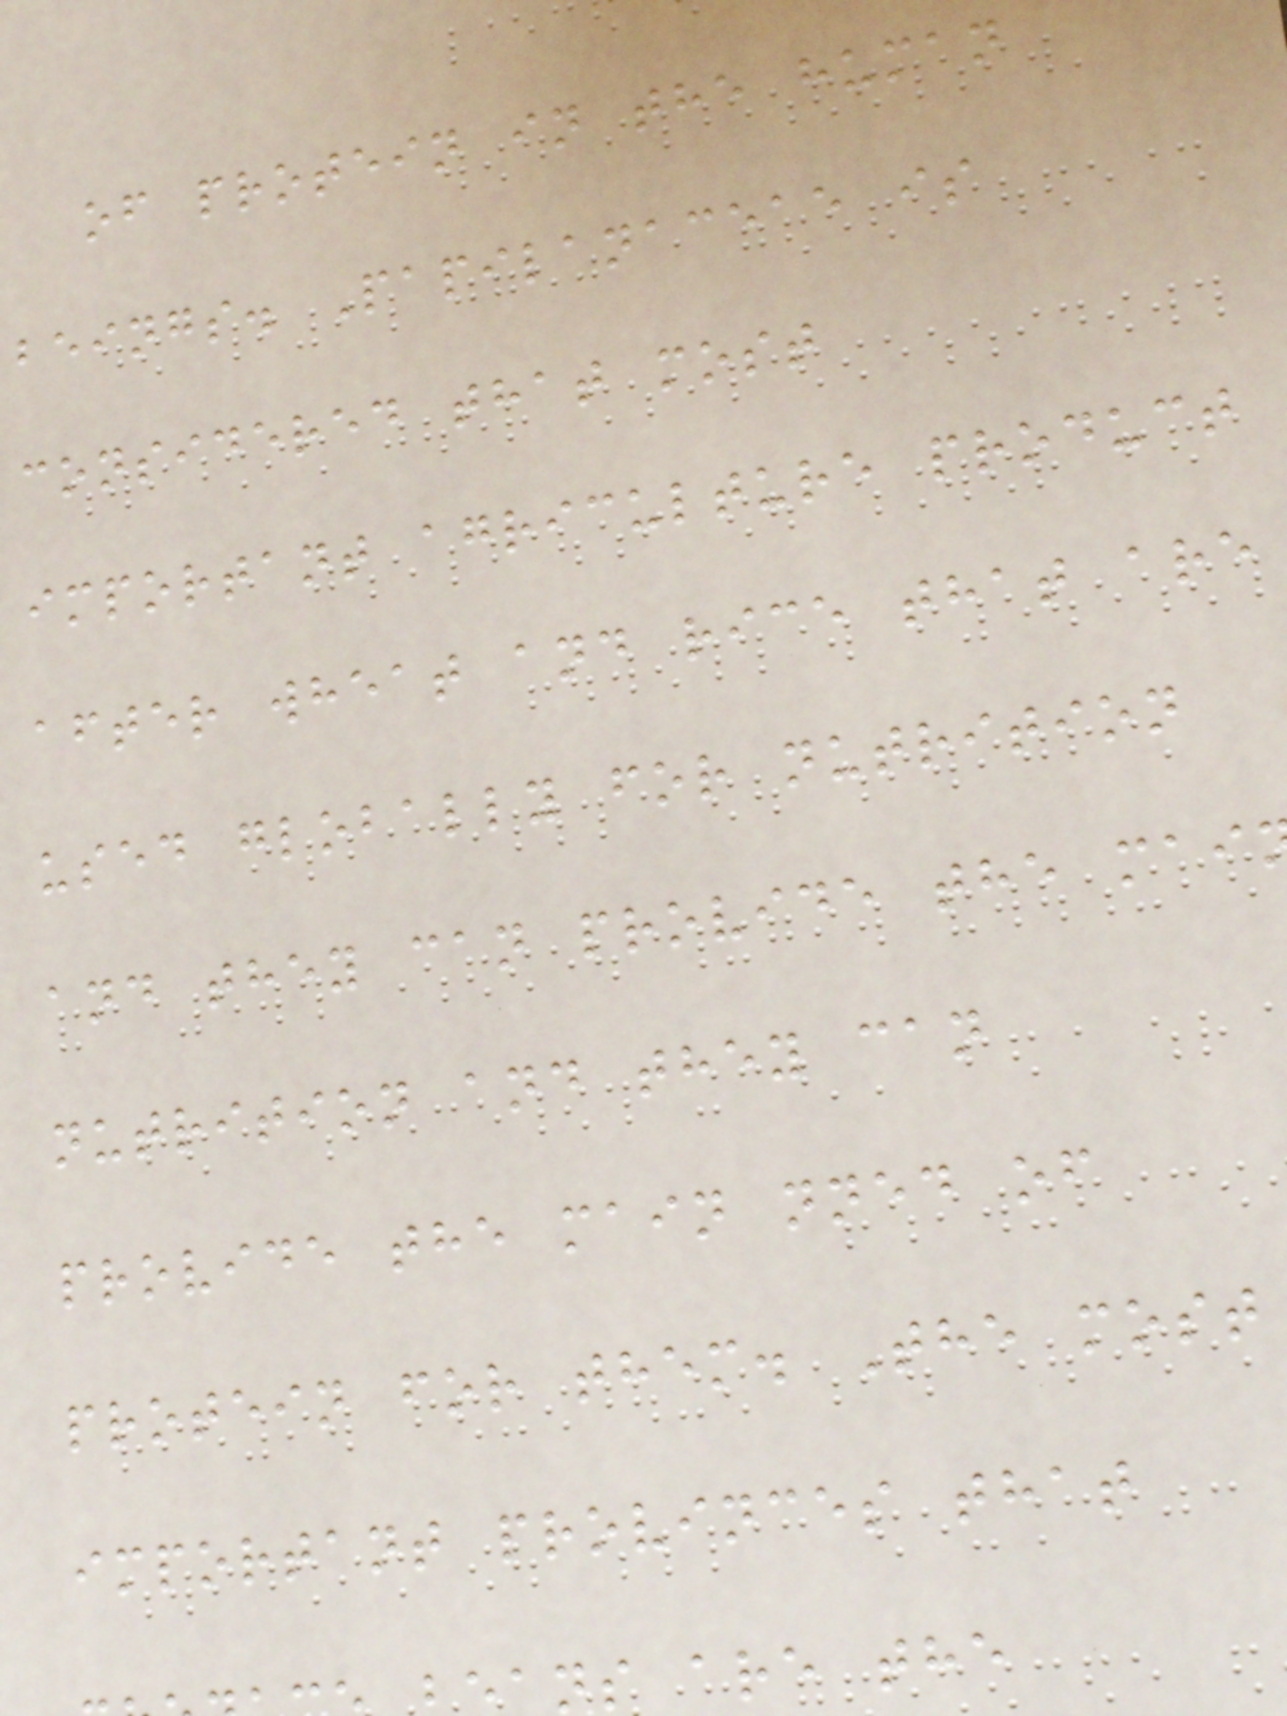of protein in the human
beings. Papilanaceae is
considered that most
important agriculture product
after wheat and rice that are
used globally for nutrition
and they can provide the mai
nutrition and they can
provide the main nned of
protein for them. The most
important provinces that
ns are the
